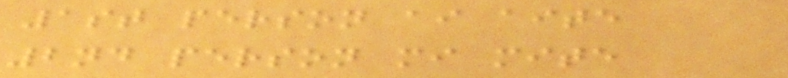1st person ai aite
2nd person mi mite
